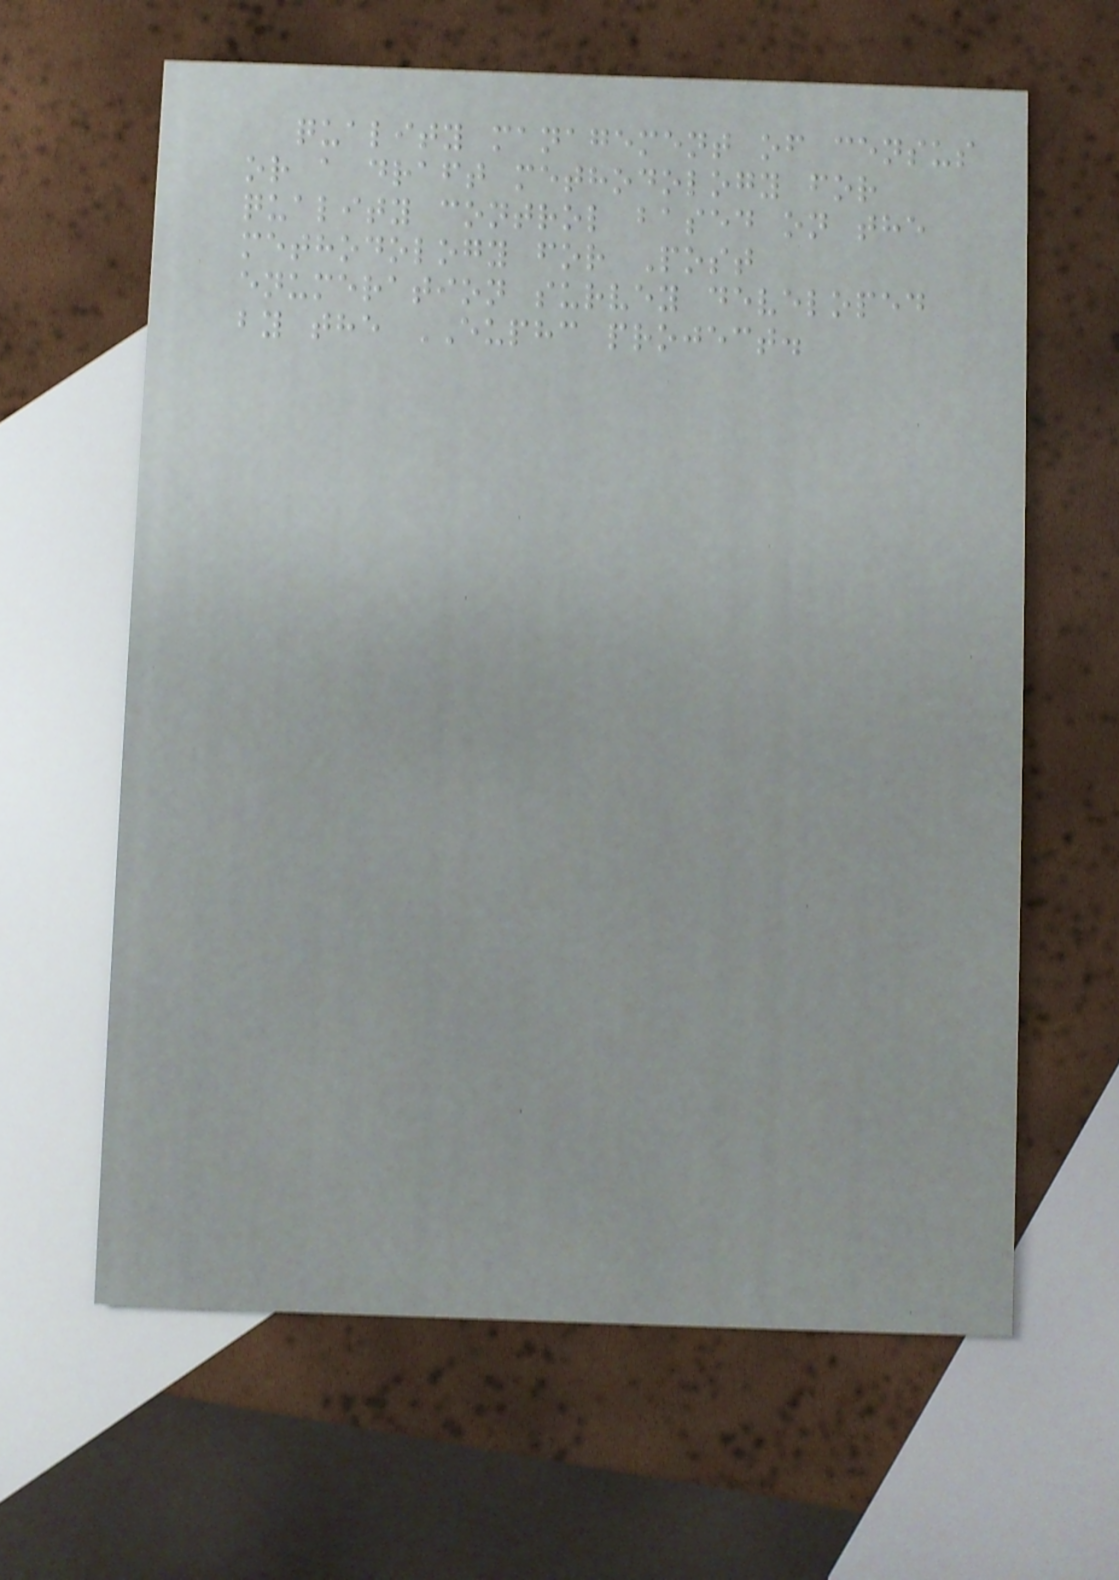quality management of census
or a draft methodology for
quality control based on the
methodology for Post
enumeration survey developed
by the EUPHC project.
